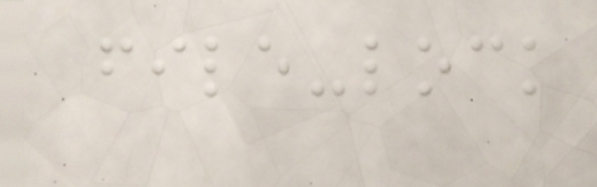file-lock
